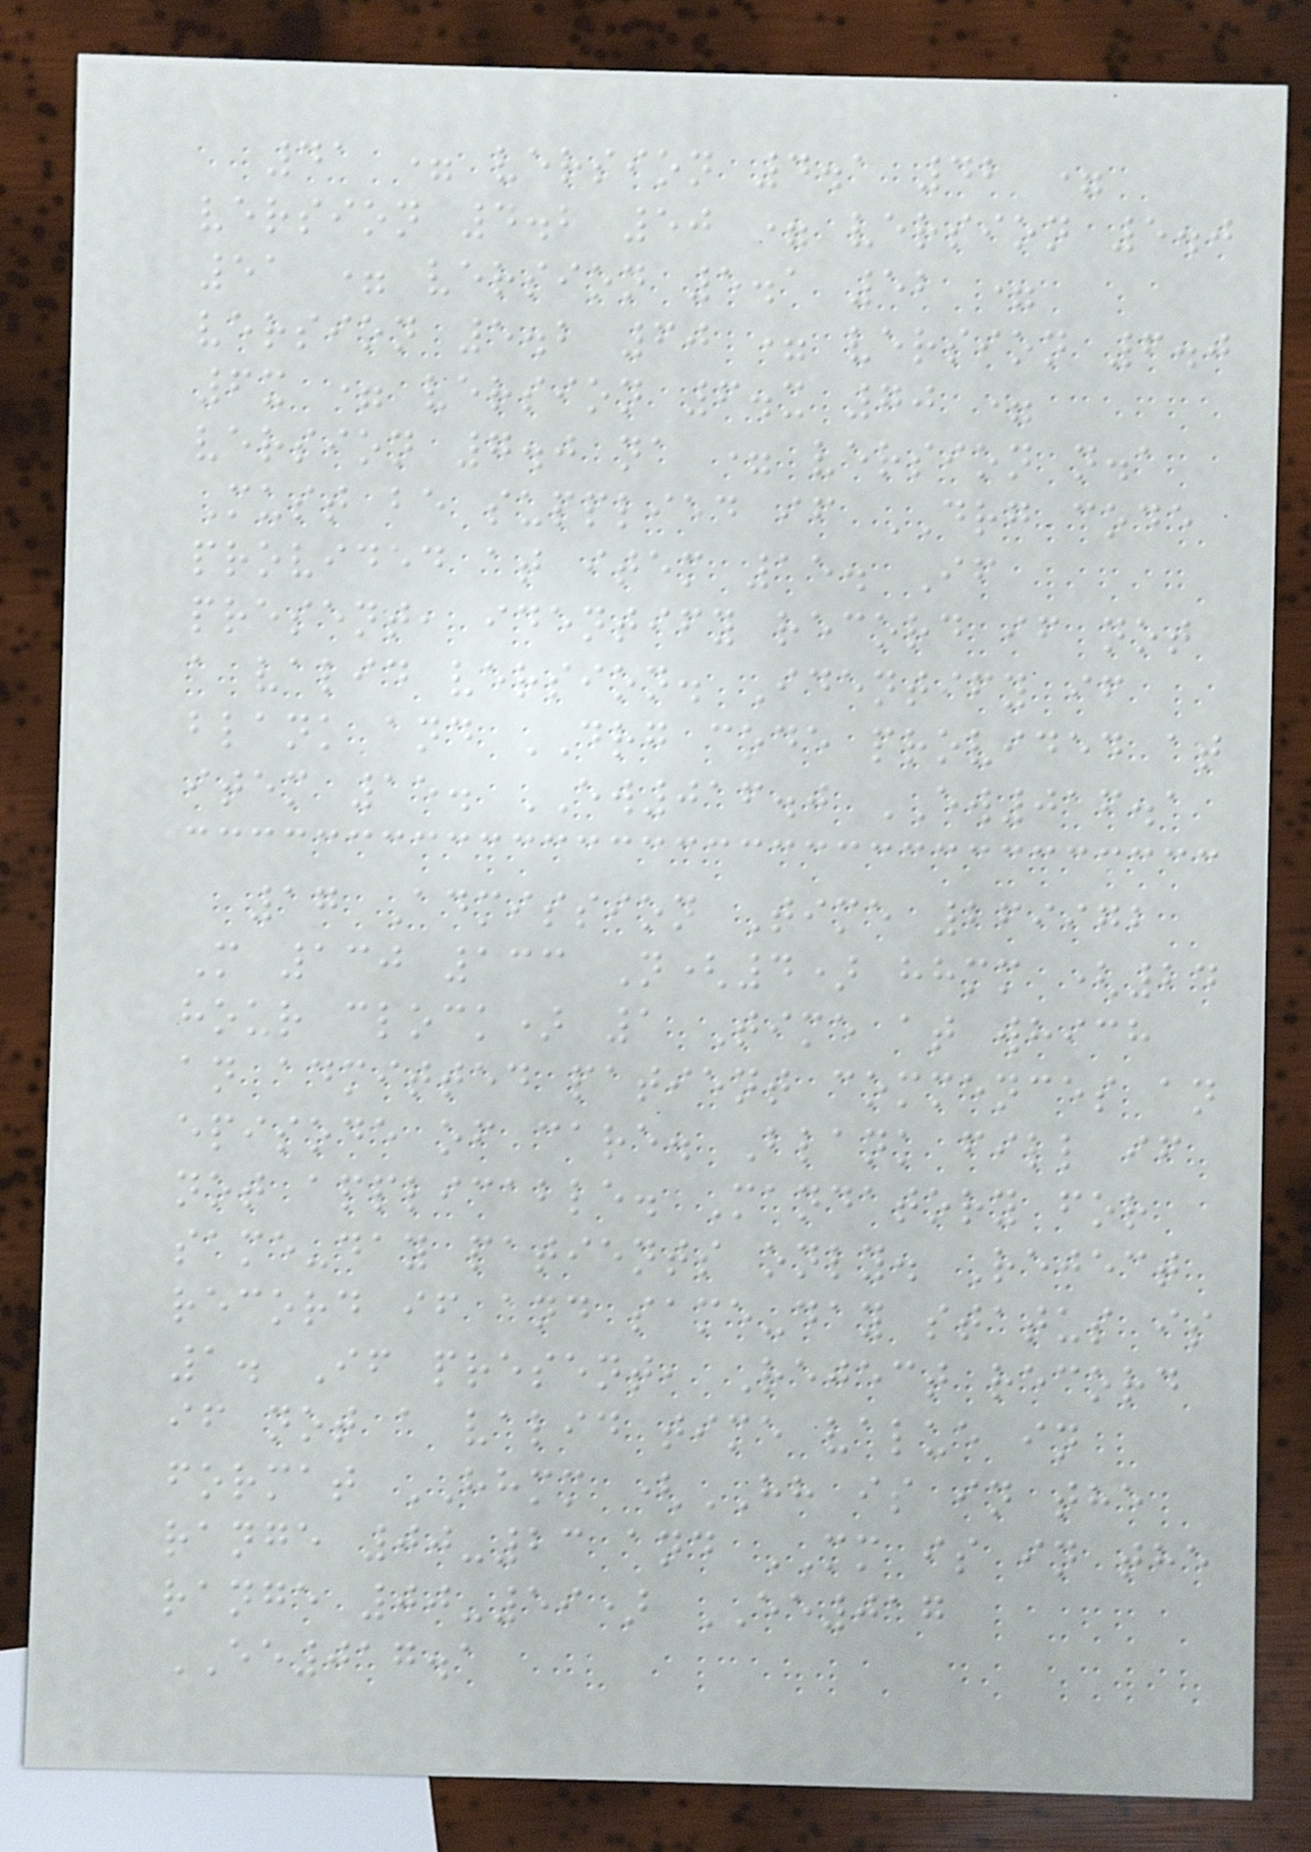41 = version 4.1 42 =
version 4.2 50 = version 5.0
51 = version 5.1 52 =
version 5.2 60 = version 6.0
6x = version 6.x 70 =
version 7.0 na = version n.a
Must be supplied if DRG code
provided at item 15. If
present, identify record if not
a valid version. Identify if
blank and DRG code provided at
item 15. EW016.0 EW016.1
17 Admission Time 269972
M 130 133 N(4) hhmm (24
hour clock) 1 Time at which
an admitted patient commences an
episode of care. Blank fill if
not applicable. Mandatory for
same-day patients only. Reject
record if and same-day status is
1. If present, Reject record
if not a valid time value in
format HHMM (HH is in the
range 00-23 and MM is in the
range 00-59) EE017
EE017.1
